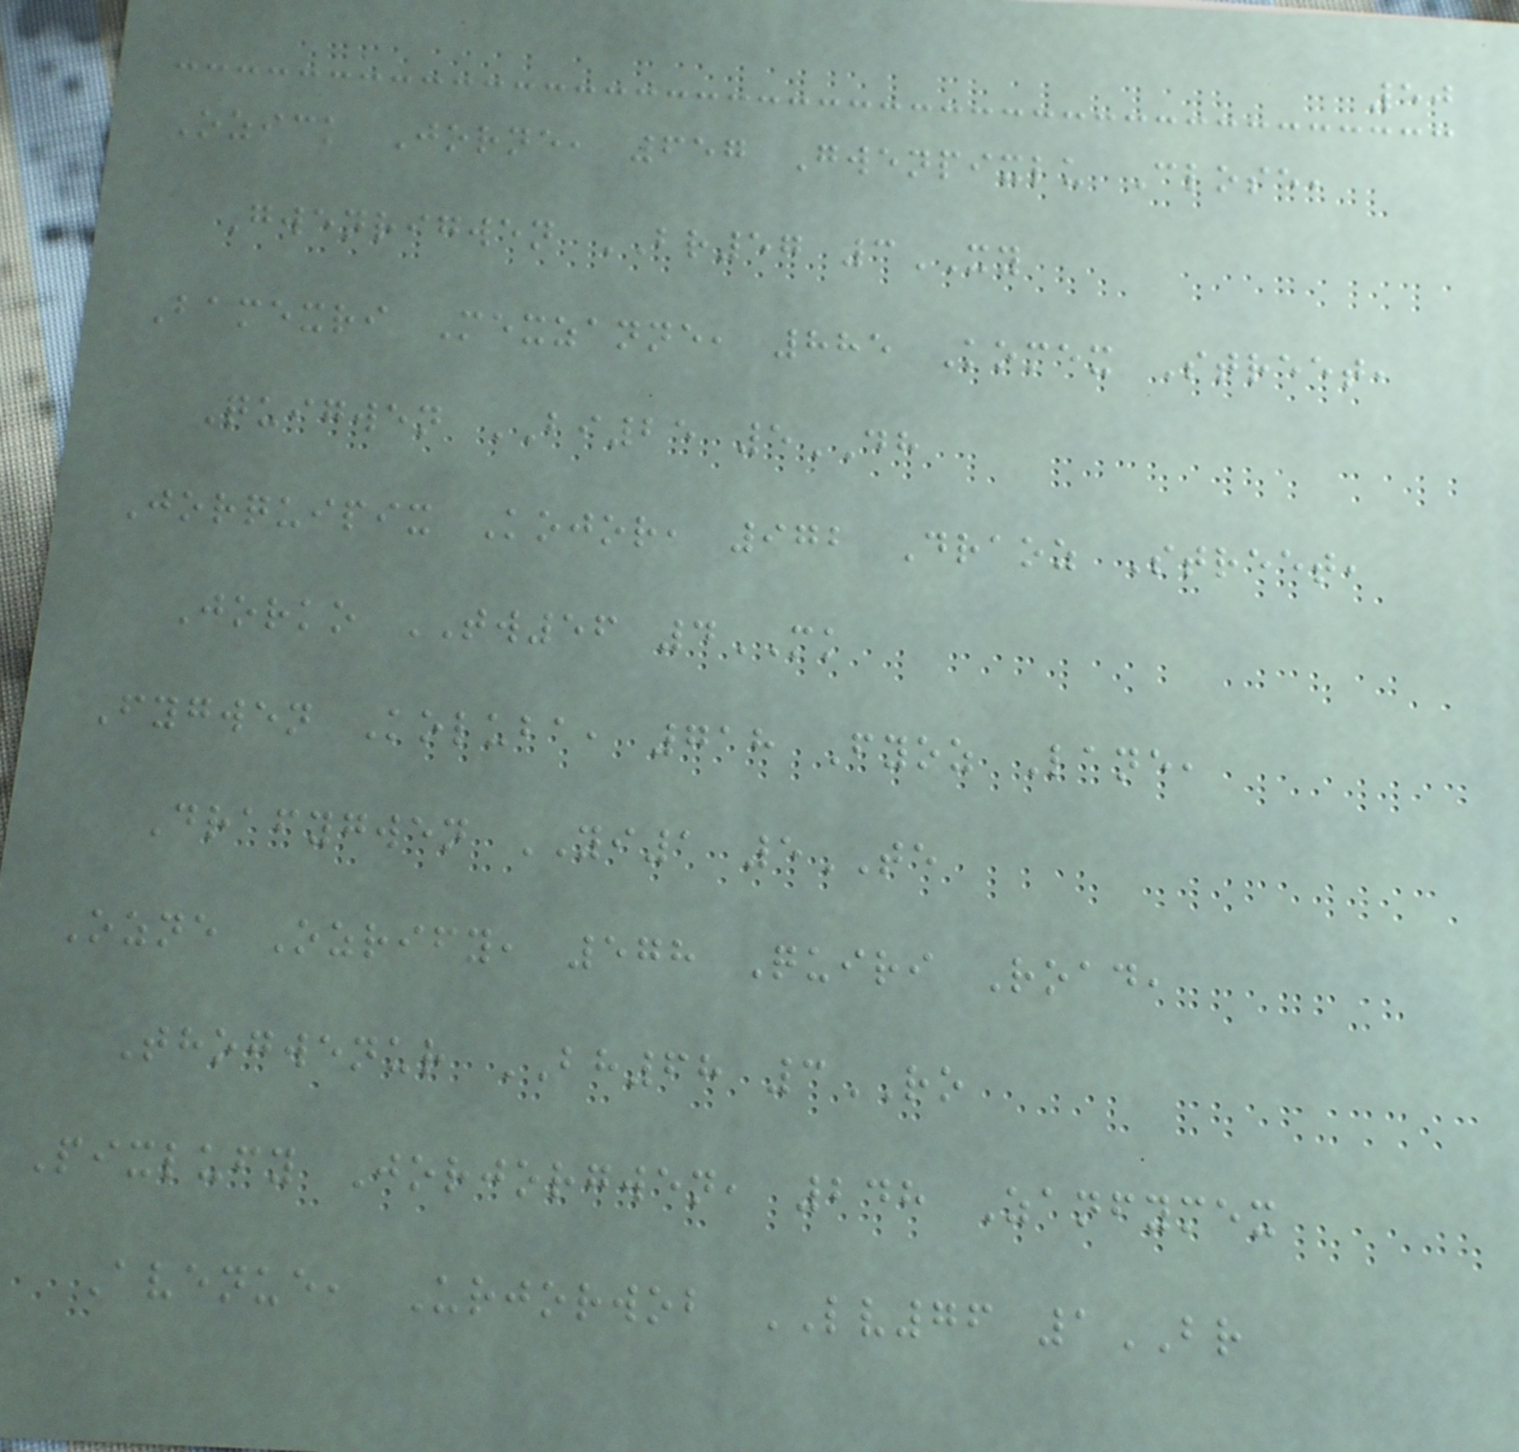50
Ozick Jorne, 657 Gwenpixlu Close,
Gwenrigwen BR57 3XY
Bamexri Mexzanne, 885 Komex Street,
Quigwen BI25 5DH
Jorquipix Kojor, 972 Draoz Street,
Jorko TW56 4MK
Fygwen Koluba, 718 Fyoz Lane,
Drafygwen YI1 5TE
Ozne Ozrify, 578 Quiri Road,
Thogwenur BH68 3RO
Pixlufy Jorjorgwen, 248 Zanfymex
Avenue, Urjorwob LV76 1BR
